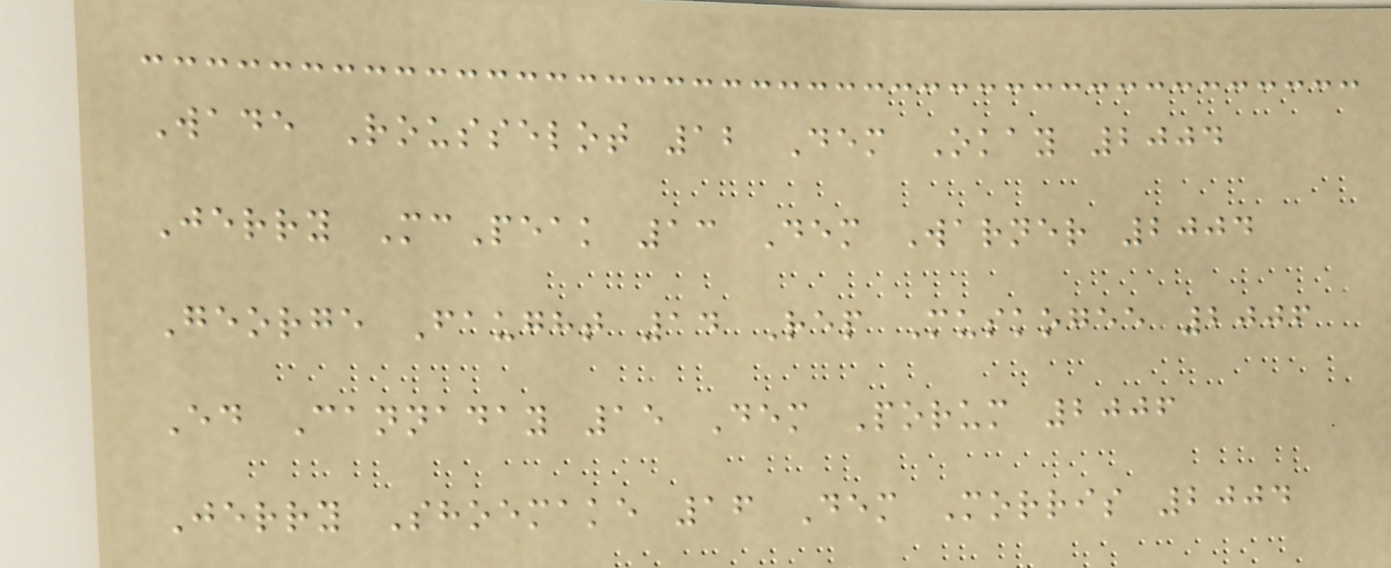Wade Rousselot 12 Dem Okay 2004
Jerry McPeak 13 Dem Warner 2004
George Faught 14 Rep Muskogee 2006
Ed Cannaday 15 Dem Porum 2006
Jerry Shoemake 16 Dem Morris 2004
